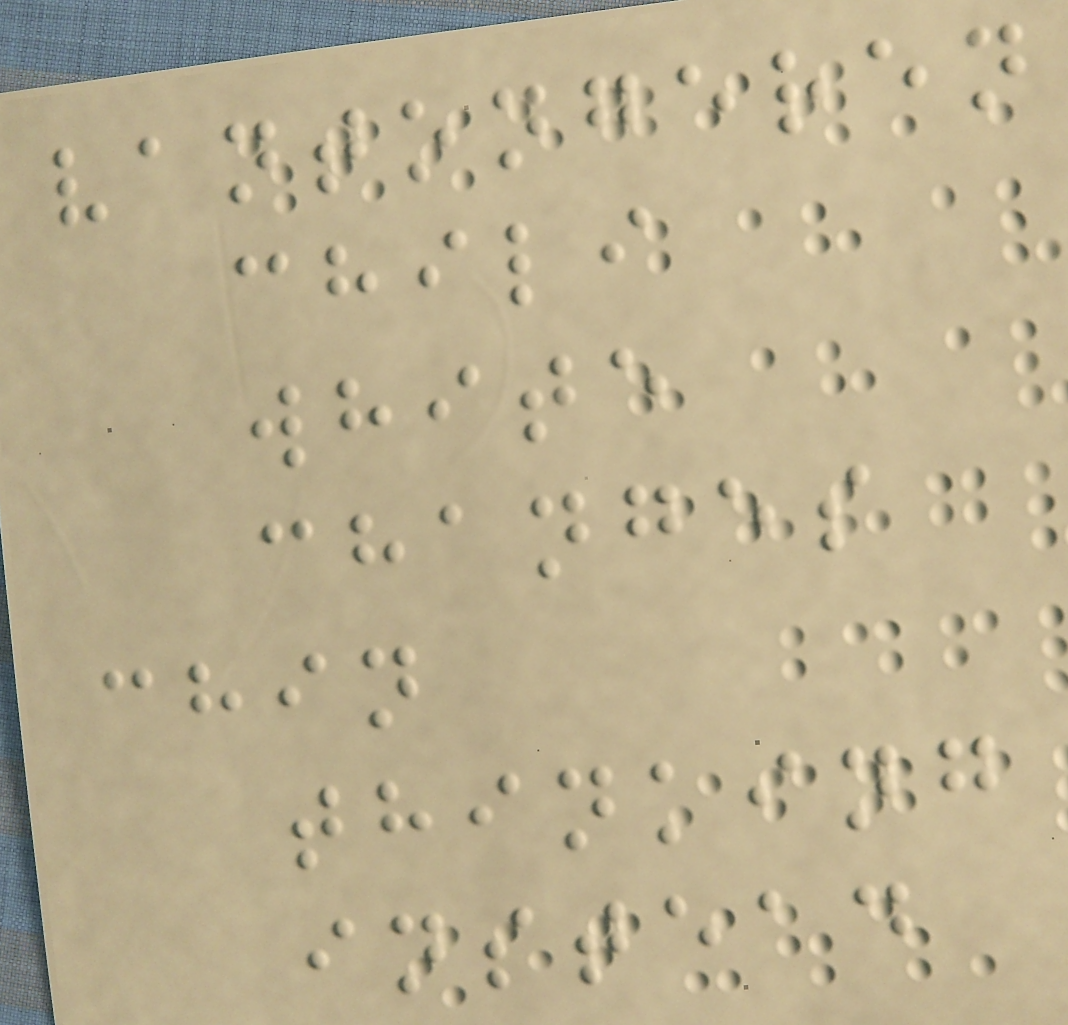vantongeren
chili
white
changes
chin
thinking
instead
